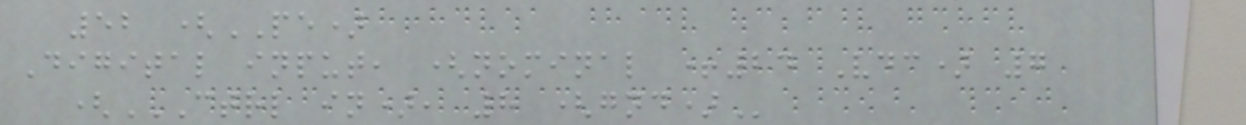52 (PE)
Digital input, (nominal +24 Vdc) 7
(CTRL IN), 8 (GND)
